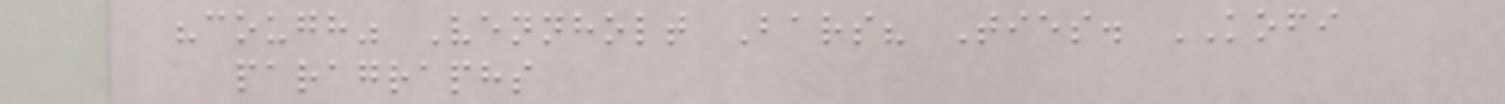"cough" Vennholt Bars? Ties. KOFI
paragraphs
